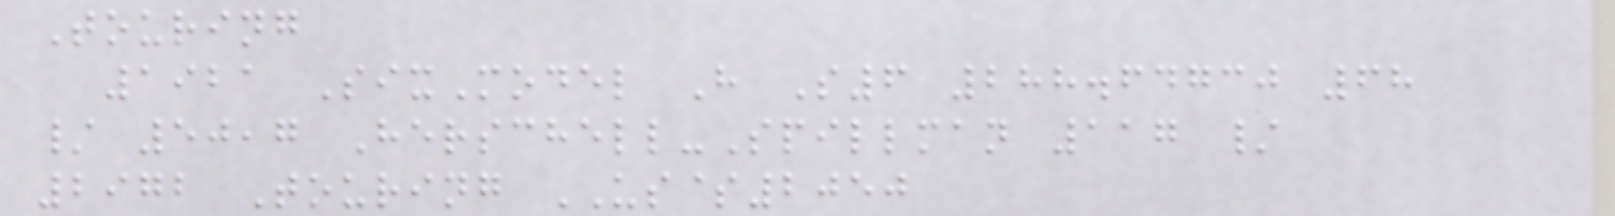Touring
1921 SixModel H S6 288.64730 68
/ 50,7 Herschell-Spillman 117 /
2972 Touring US$2050
